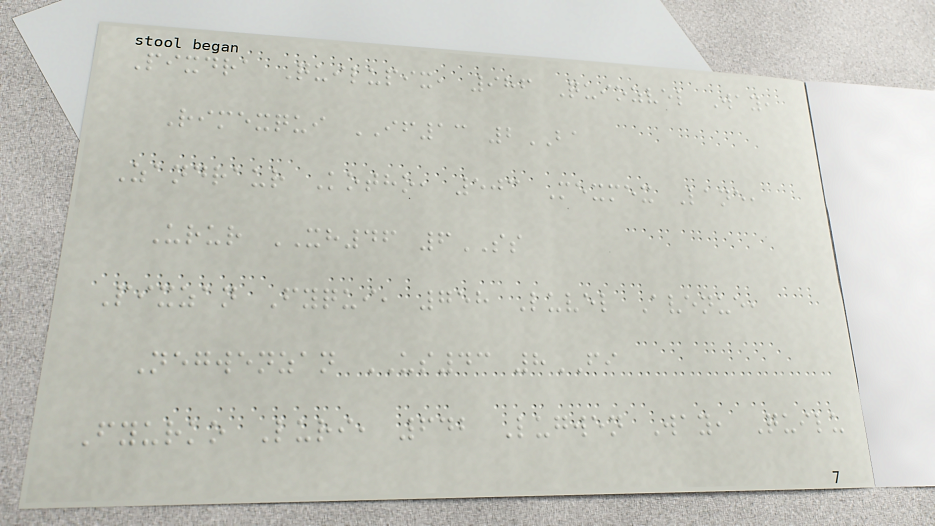Pixdra Quilupix, 986 Quiozvel Way,
Rimexqui IF13 2BA
Zandraur Kotho, 503 Mexmex Lane,
Urur XH46 6SS
Pixzan Fyqui, 758 Luvel Avenue,
Negwenzan US43 8FI
Fyurko Luri, 642 Lugwen Way, Quilu
